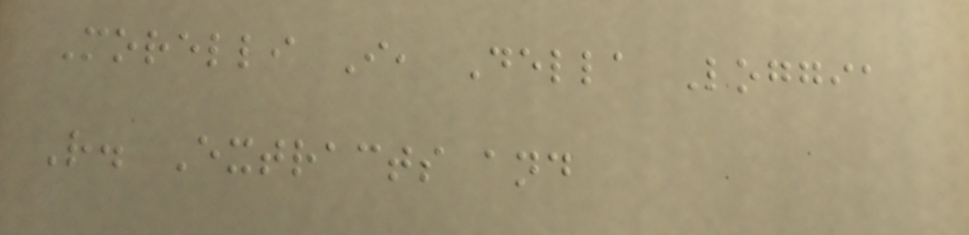Morelli I, Della Loggia
R. Extracts and
